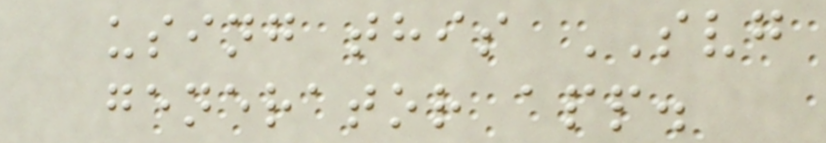using this SVG
generator app.
